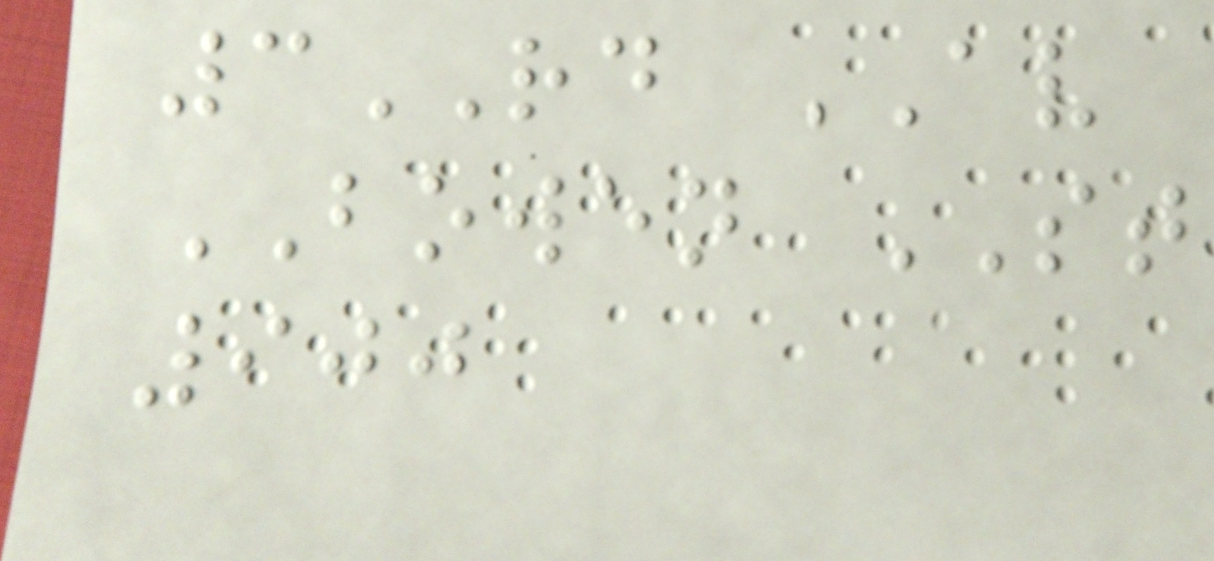3RD AV
BOWEN ST
900
